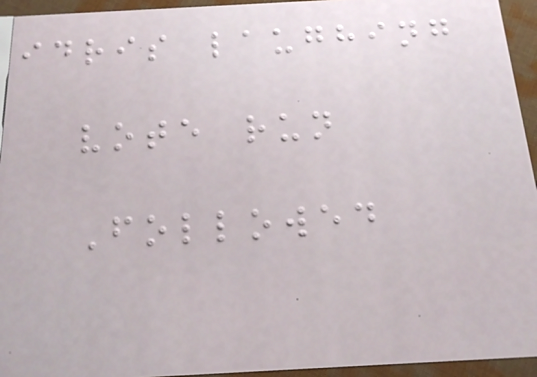idris laughing
vote run
Followed
